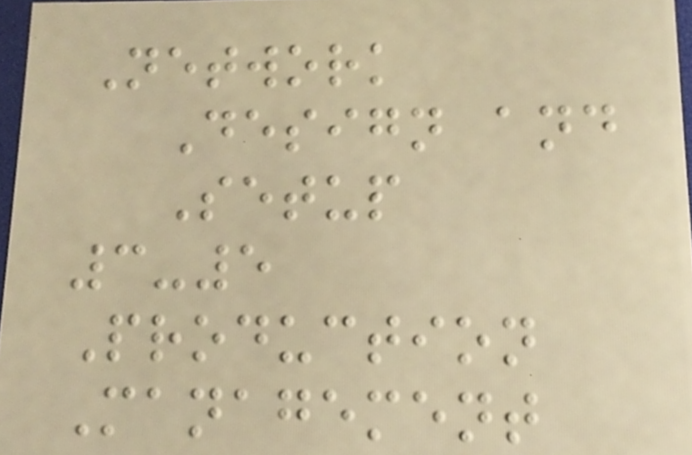Network
Design and
Setup
3-5
Production
Management
